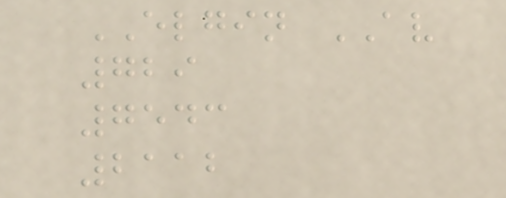ELGIN AV
729
7543
2112
